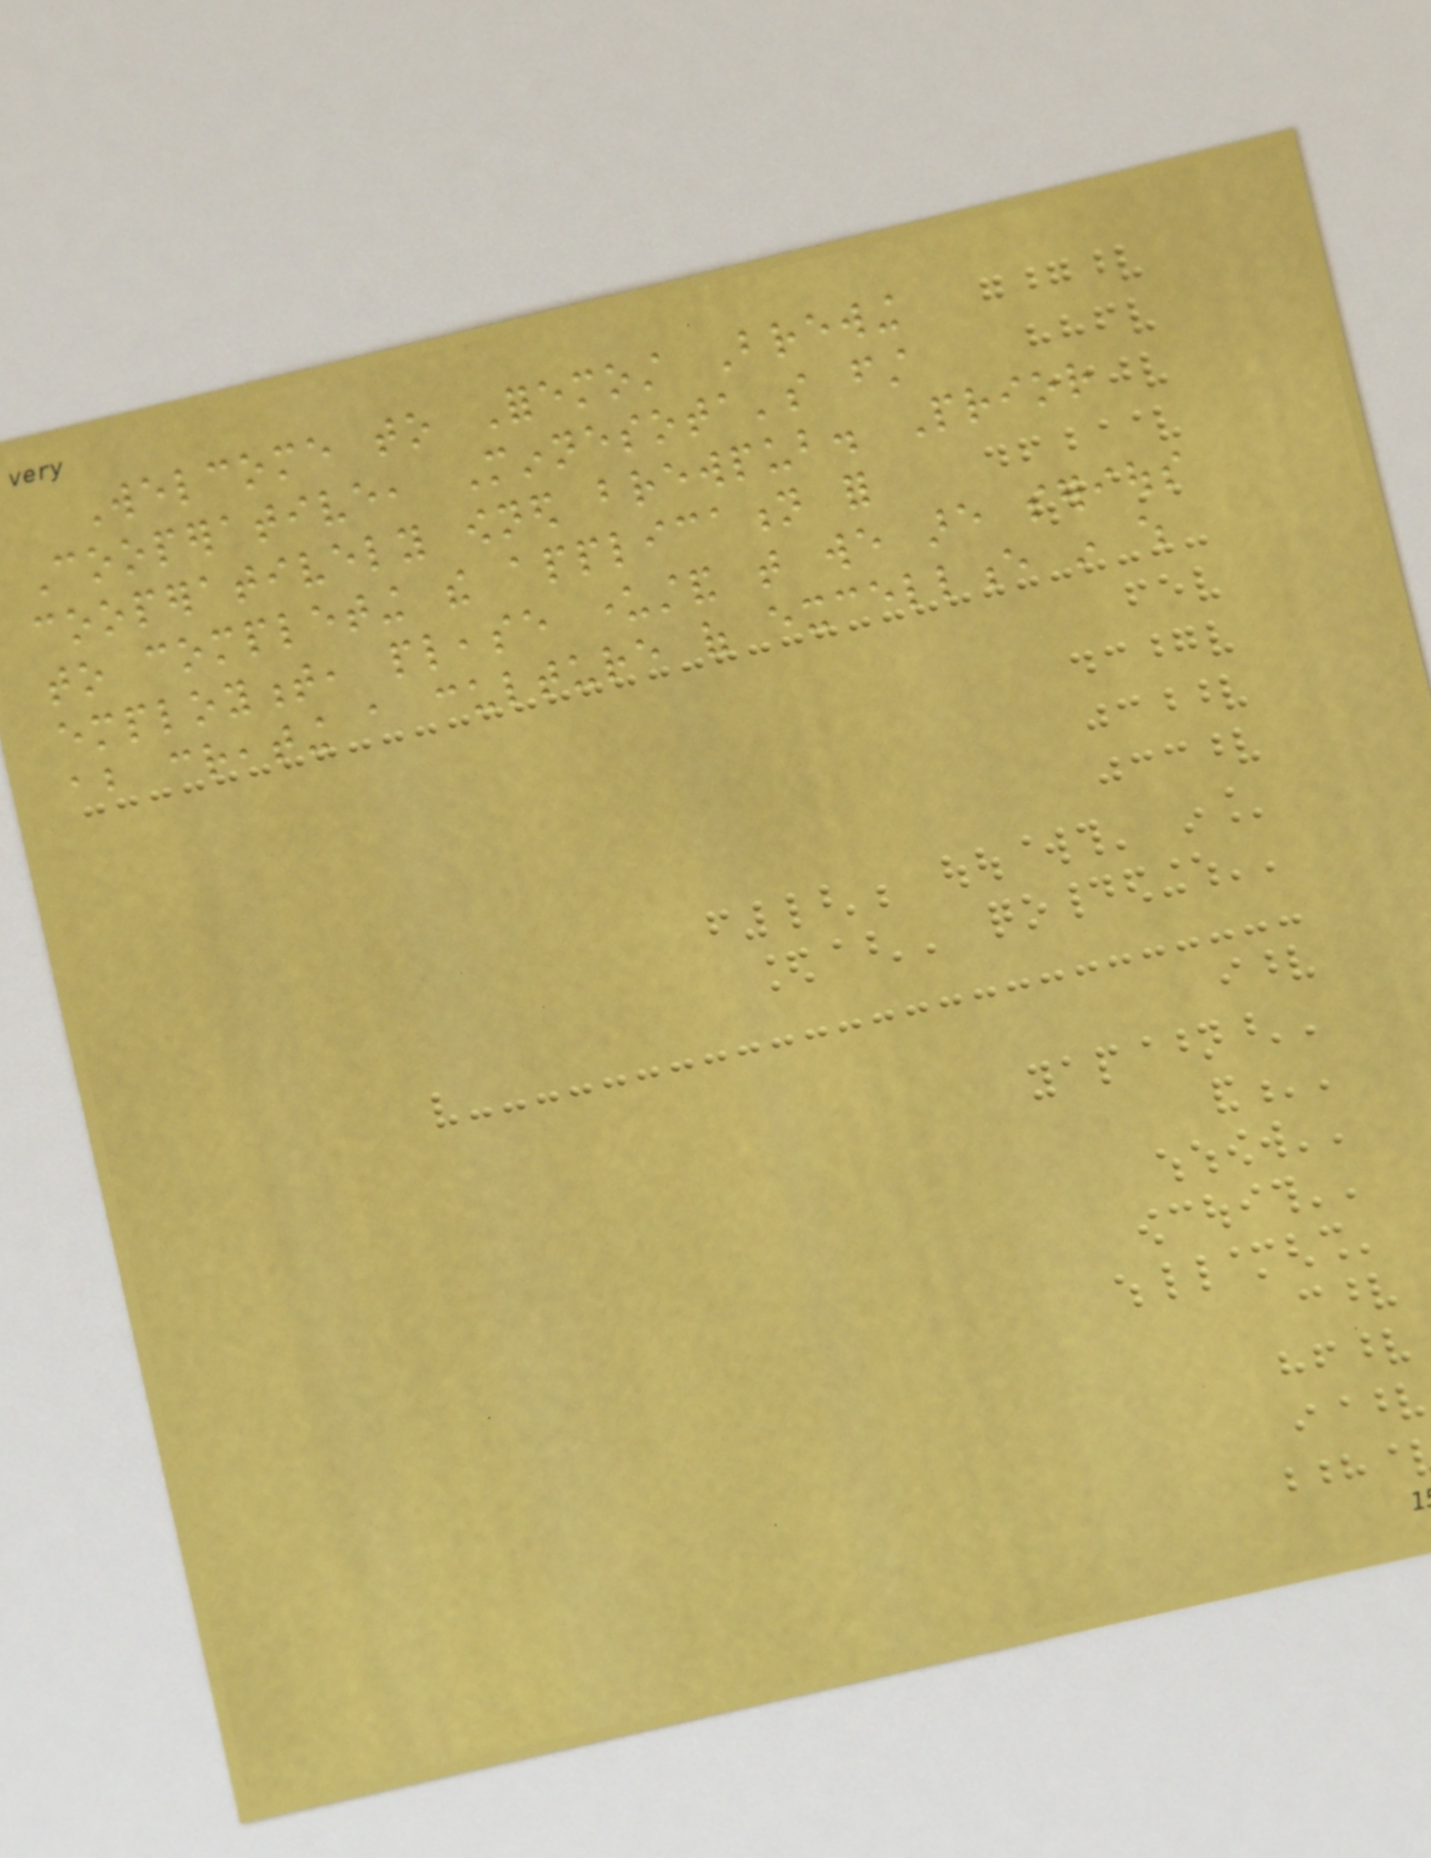Welcome to Foremost Brewing
Cooperative, Minnesota's first
cooperatively owned brewpub. Prior
to completing the application for
employment, please understand that we are serious
about creating a culture of excellence in which
